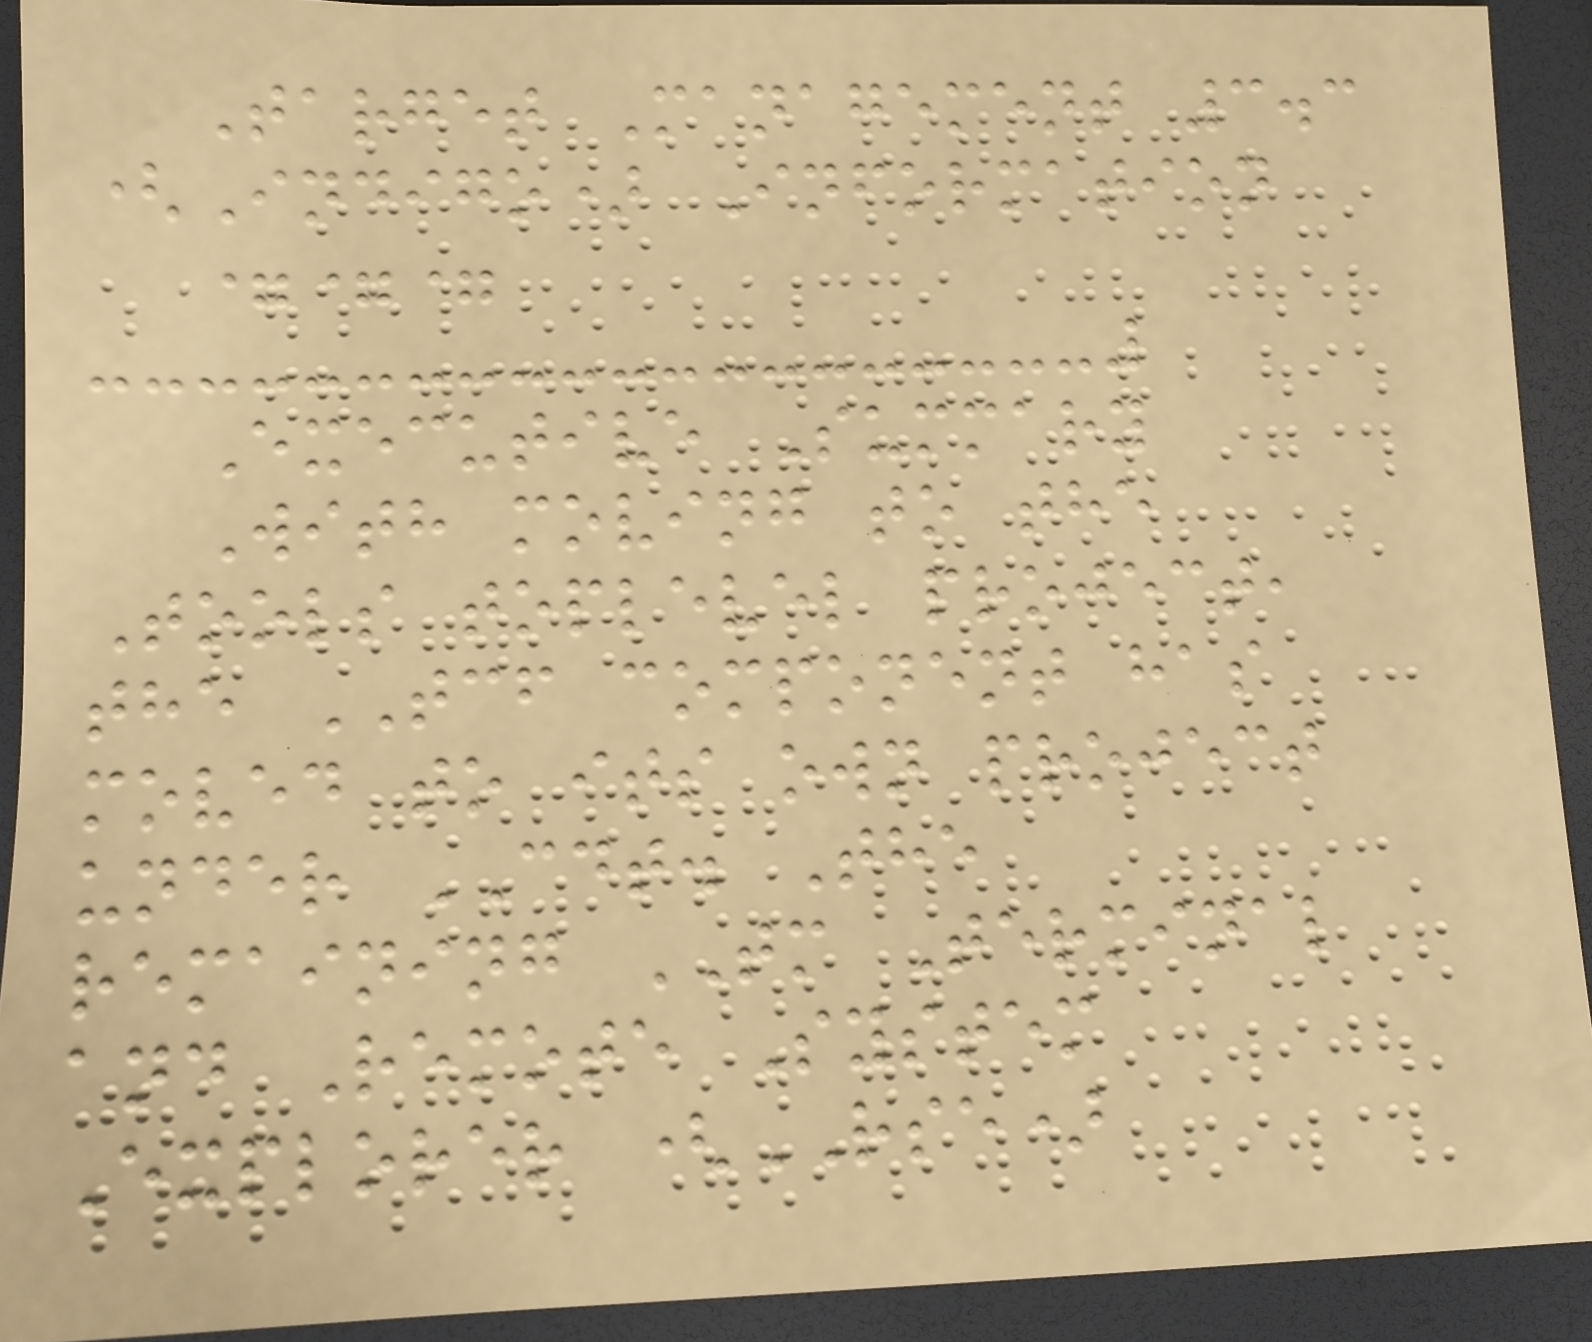Target Management 3.3
(Indigo) Information
===
Executive Summary
With moving to the
Tools toplevel project,
the TCF component has
moved to its own project
under CDT. The
remaining TM Terminal
and Remote System
Explorer (RSE)
